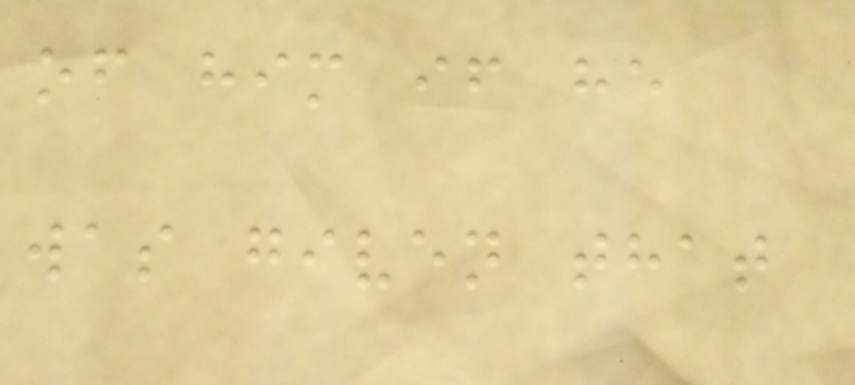of him if he
was given that
